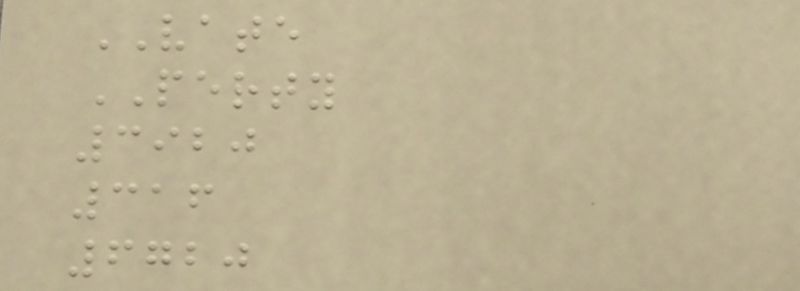VATE
PERTY
3920
316
6720
